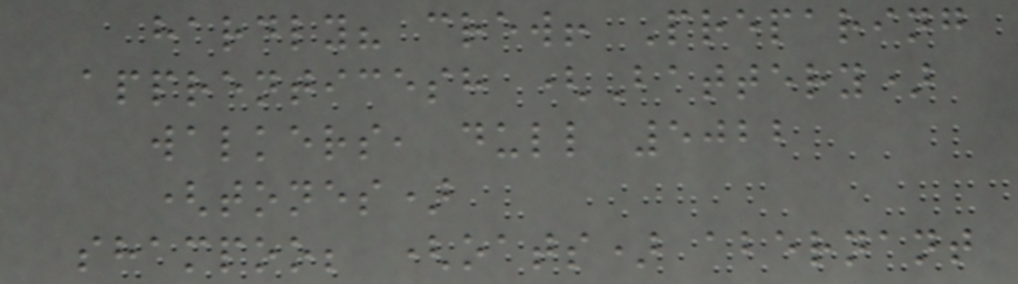hardly? crew! Preparing
apprenticesh (Battery)
walkers, dull 5022
(tones)
shampoo; (oats) abernant
